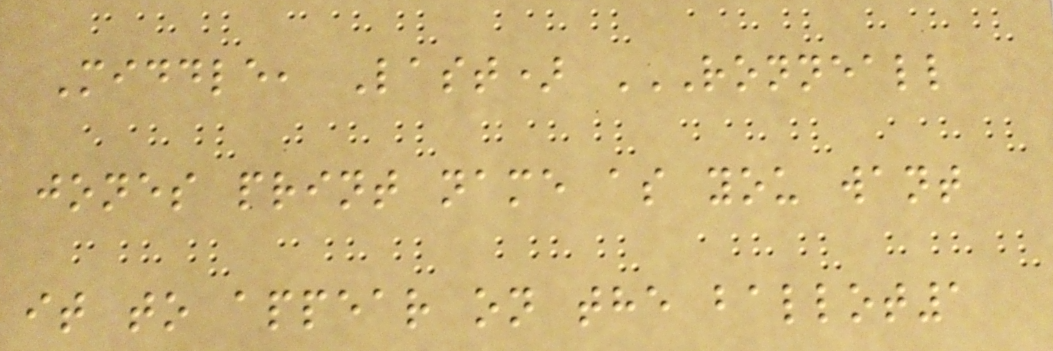Middle, Last) RONNEALL
JONES PRINT NAME AS YOU WANT
IT TO APPEAR ON THE BALLOT1
